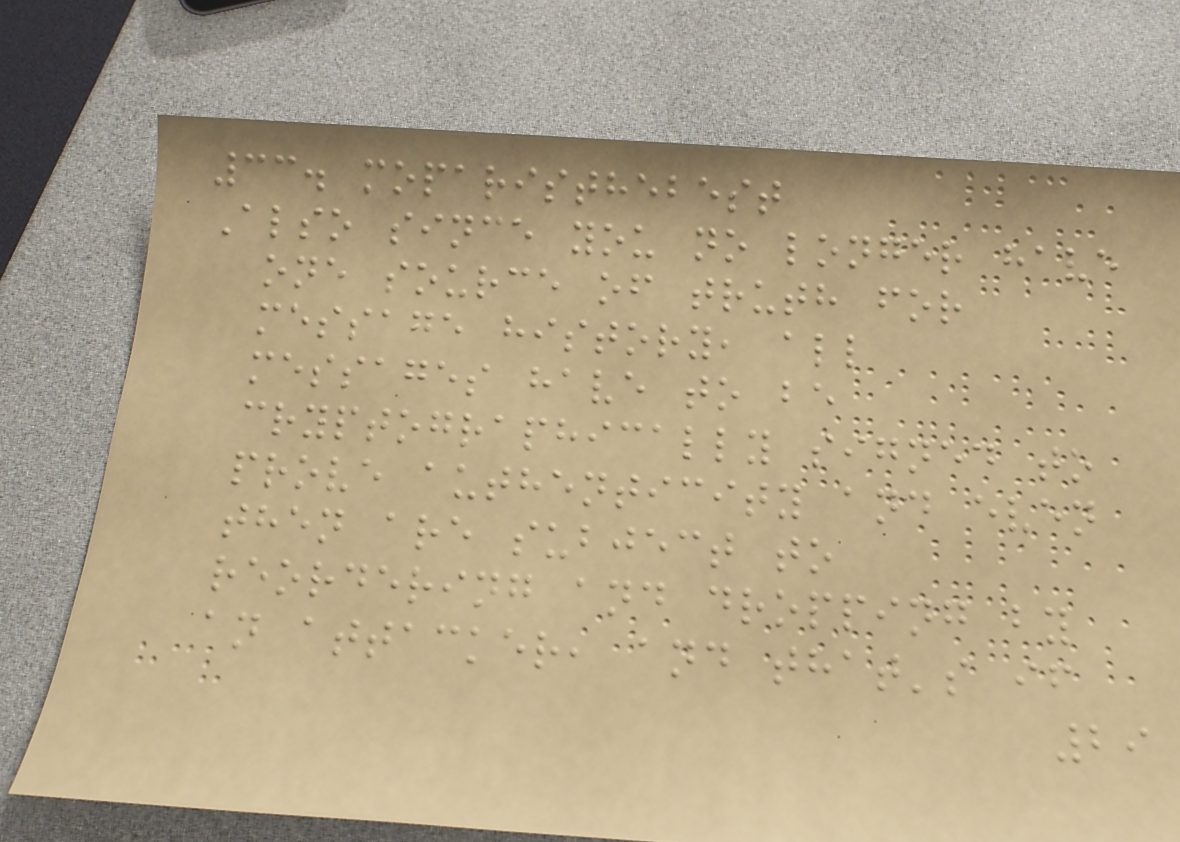33. moparisthebest
Also since you no longer have
one source of truth for
message history, all
messages have to be
cryptographically signed to
prove authenticity and even
then are subject to
reordering and dropping by
an attacker, and that's if
29
